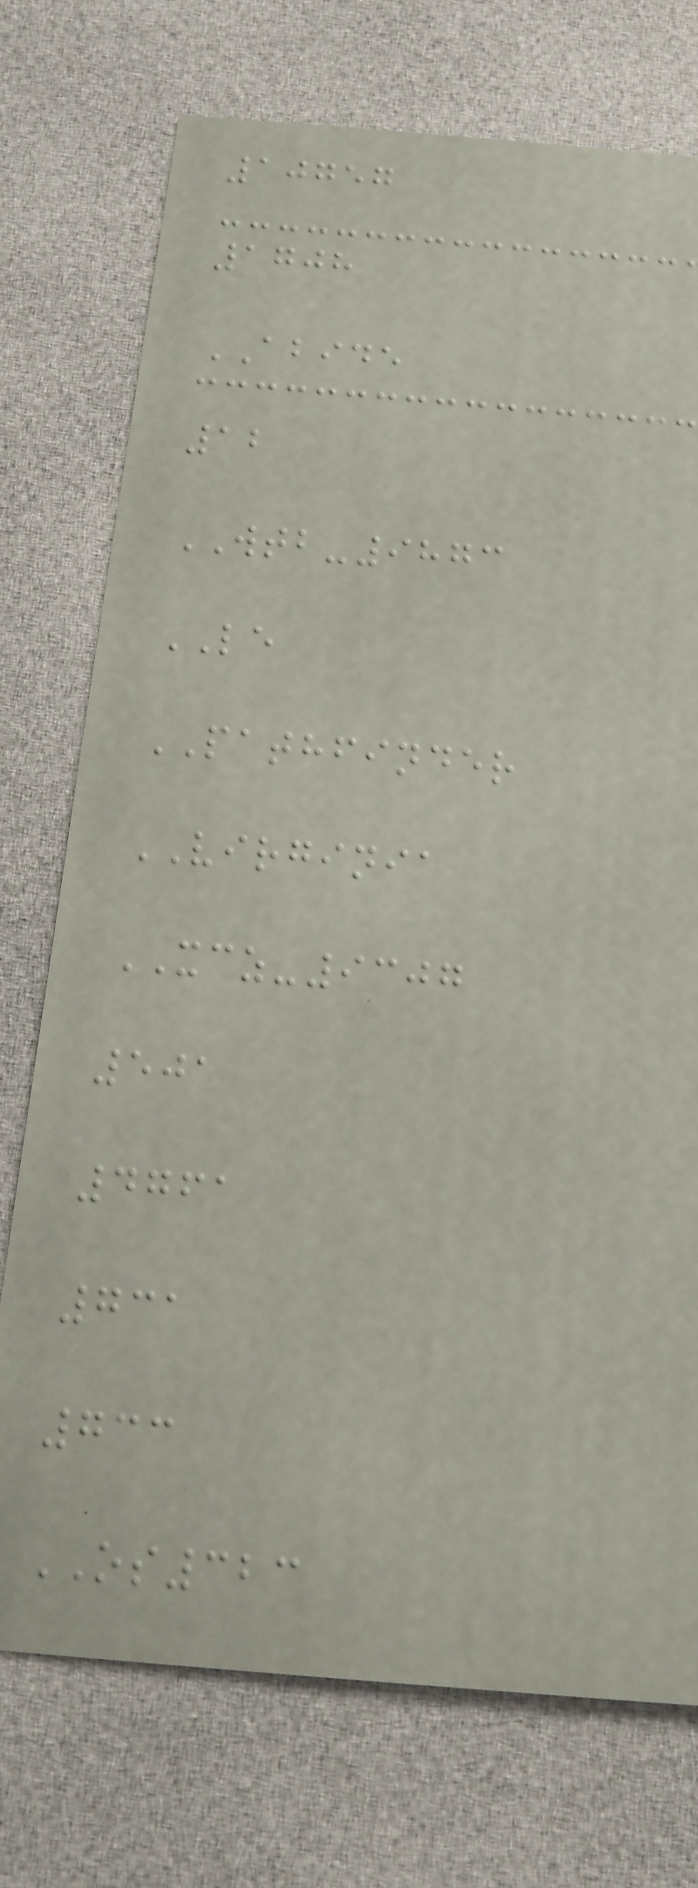10757
1708
ABIDE
12
WTB-9873
LE
PATHFINDER
VIRGINIA
XCZ-9307
501
4761
731
733
OS323
